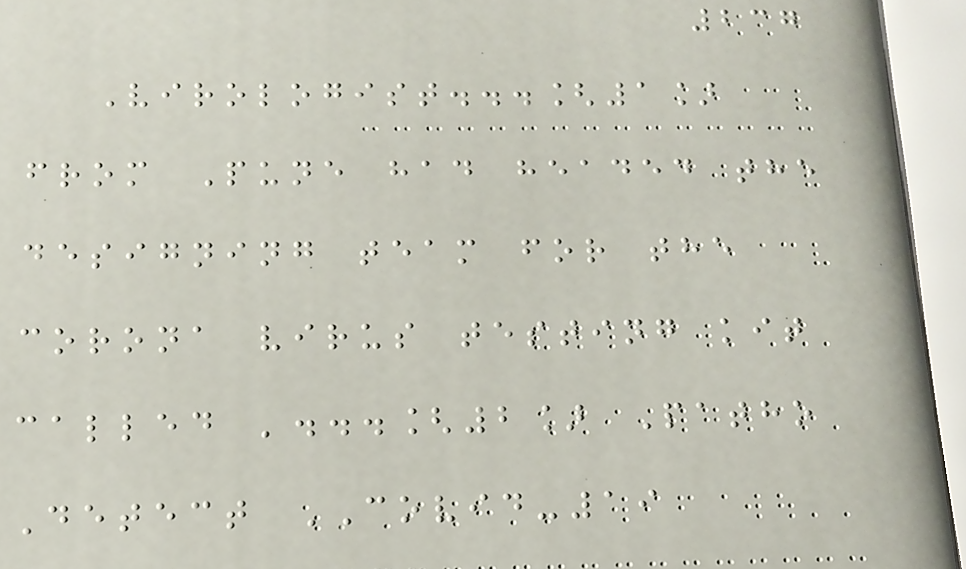237
Virologist...[1]
from Pune had headed the
designing team for the
corona virus testing kit
called '...[2] Patho
Detect COVID-19
